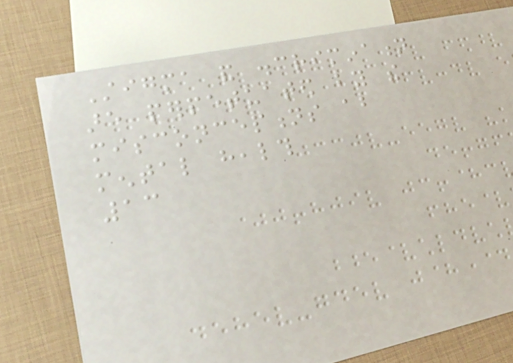Stigma and discrimination
are perpetuated by the
misconceptions about
mental health
13
